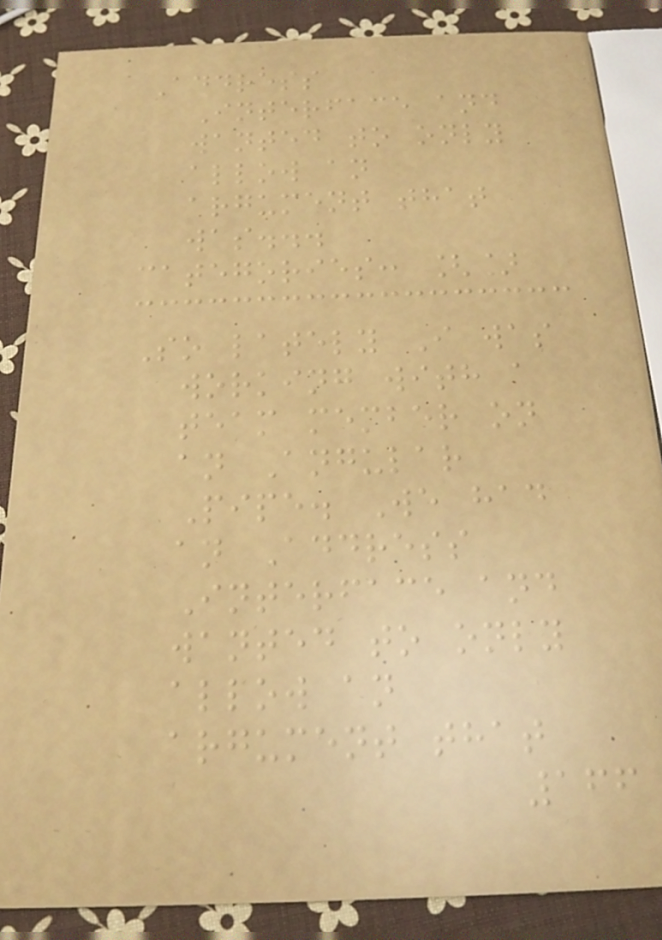Address
Interface and
wanted to only
allow an
argument that
was...
categories: []
So lately I was
working with a
team member on
an Angular
Pipe. We had
an Address
Interface and
wanted to only
allow an
argument that
166
